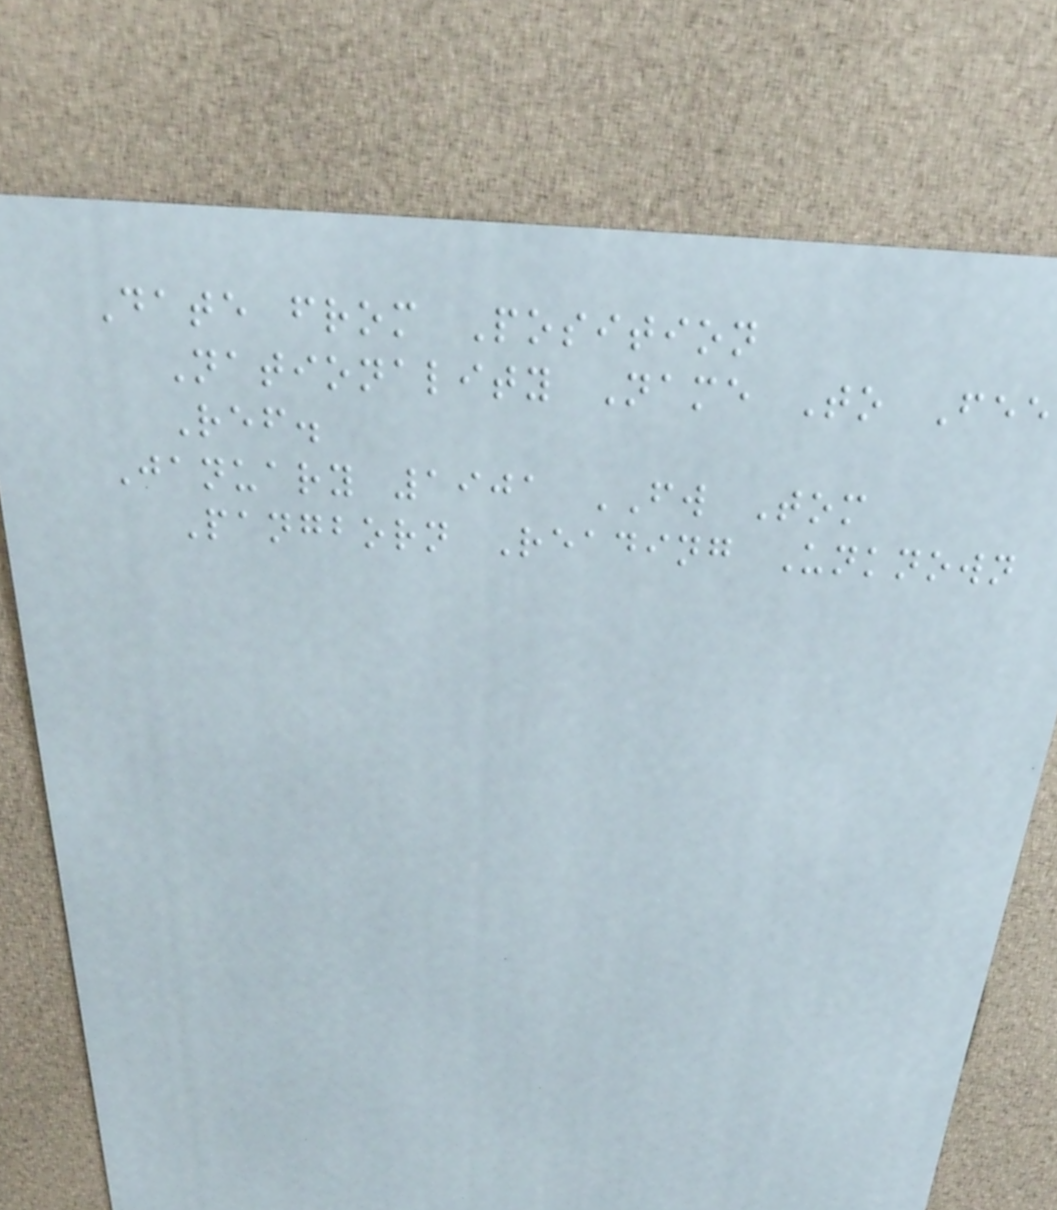Date from Position
Nationality Name To Fee
Ref.
January 1901 FW Tom
Pangborn Reading Unknown
